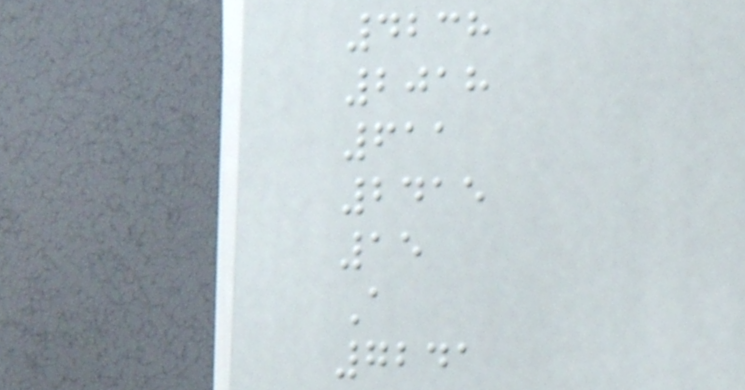4238
2018
611
2415
15
A
7241
